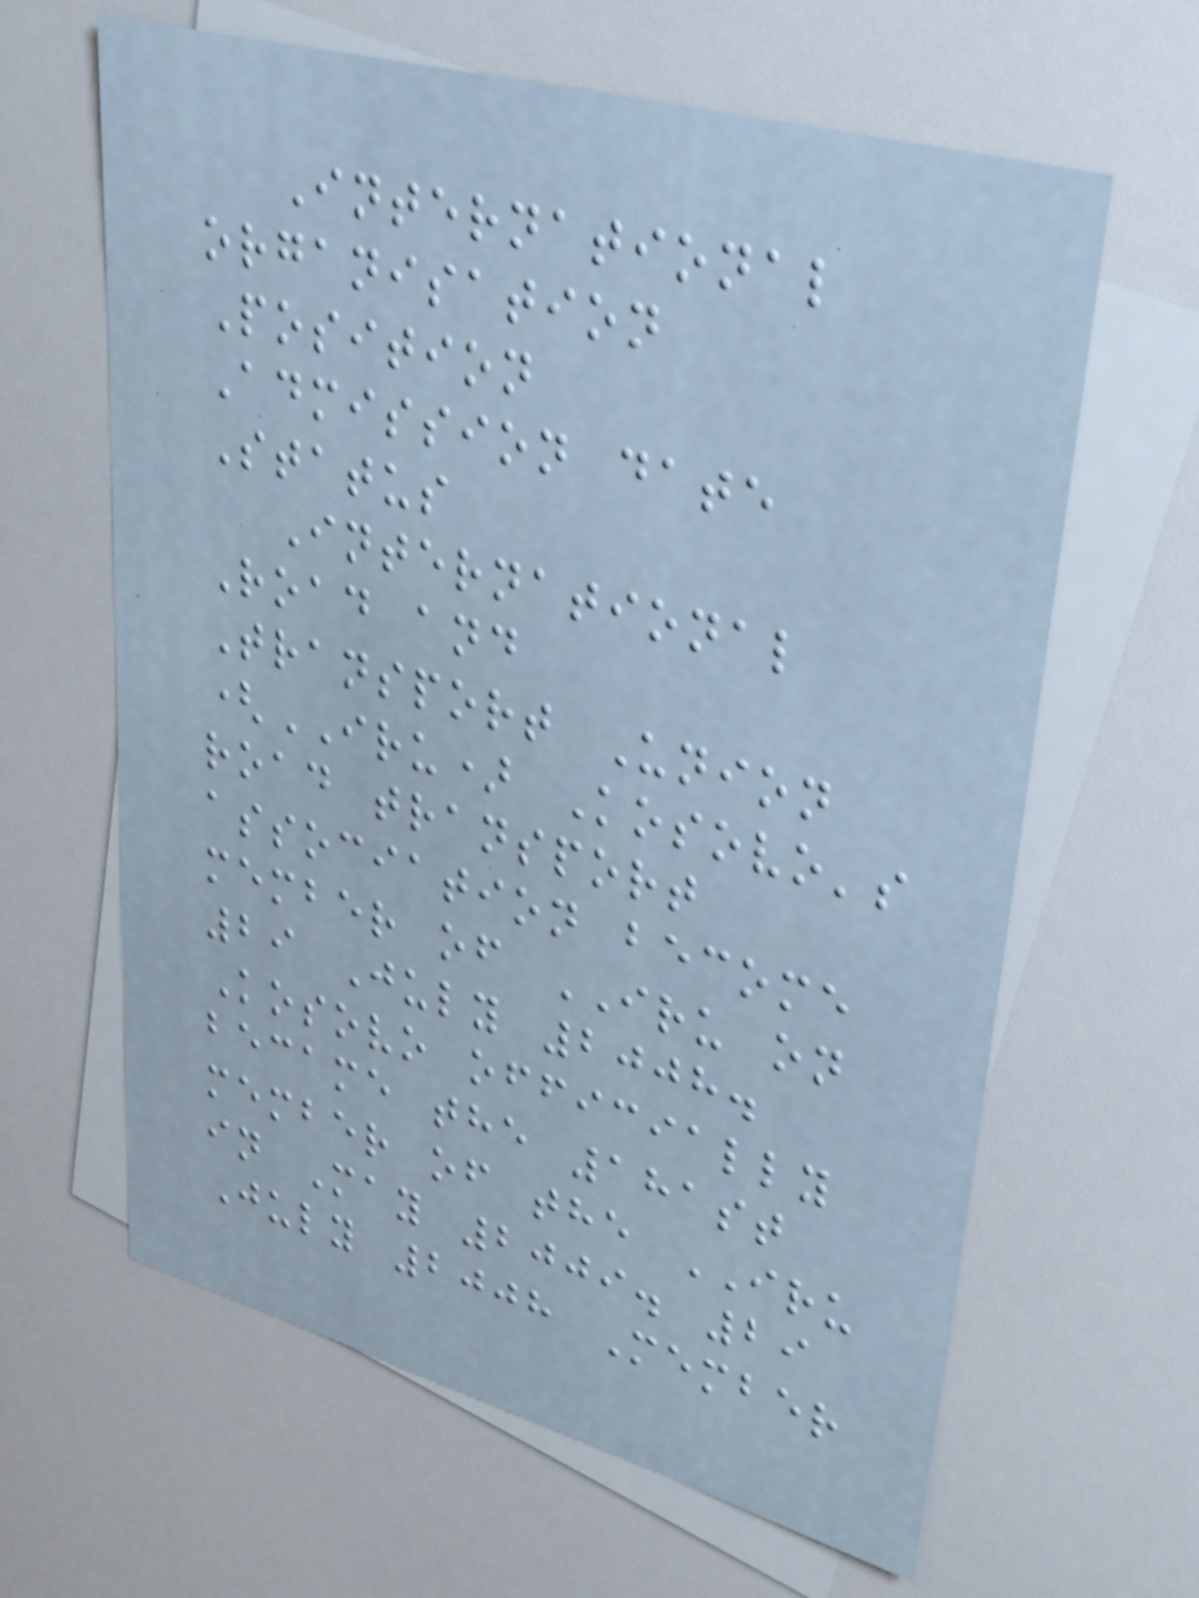International
organisation
Position
Admission date
Status
International
Road and
Transport Union
(IRU) Kosovo's
road transport
association become
member of IRU on
29 July 2008.
Kosovo officially
became the 181st
member of the IRU
in May 2009. 29
July 2008 Member
